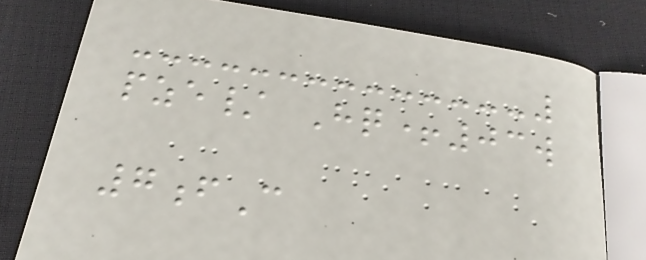pze/ Hq+03w
7fC
